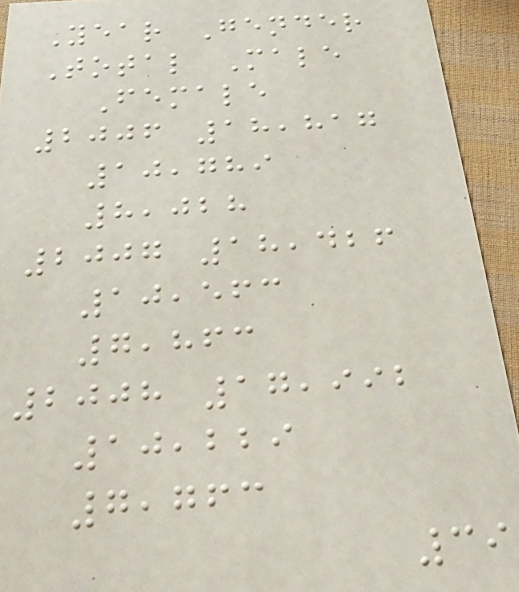Year Gender
Total Male
Female
2006 18,817
10,789
8,028
2007 18,426
10,563
7,863
2008 17,992
10,229
7,763
39
